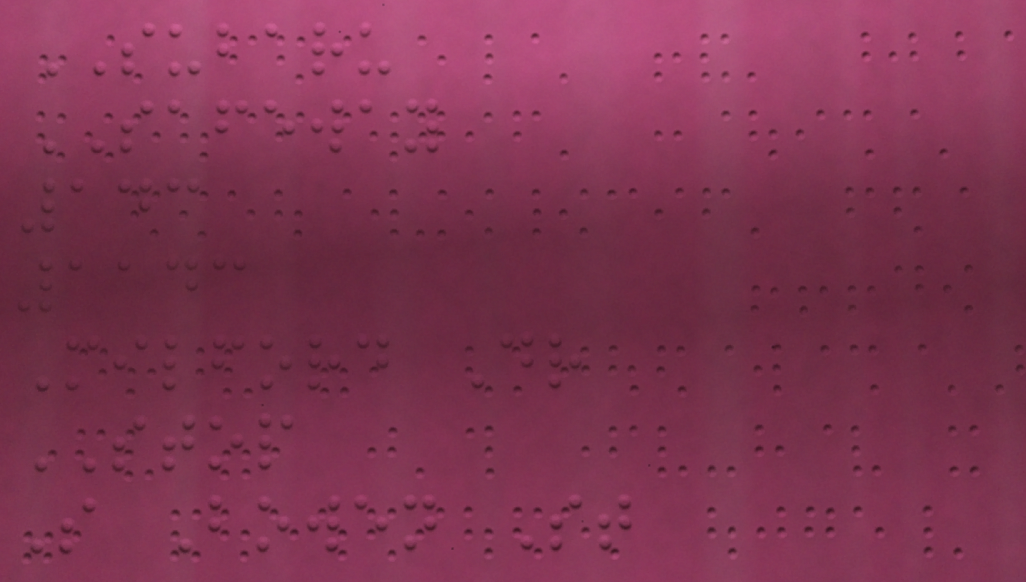SUBARU
SAFEWAY
143
1143
Milford Dr
STOP
S Bowen St
